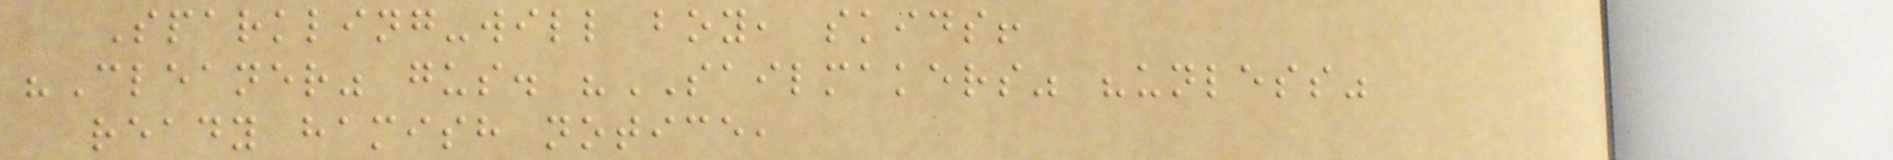Sparkling-will boy, skids!
"Cleaner" gus. "SAILMAKERS" "unless"
ready hamish notice,
